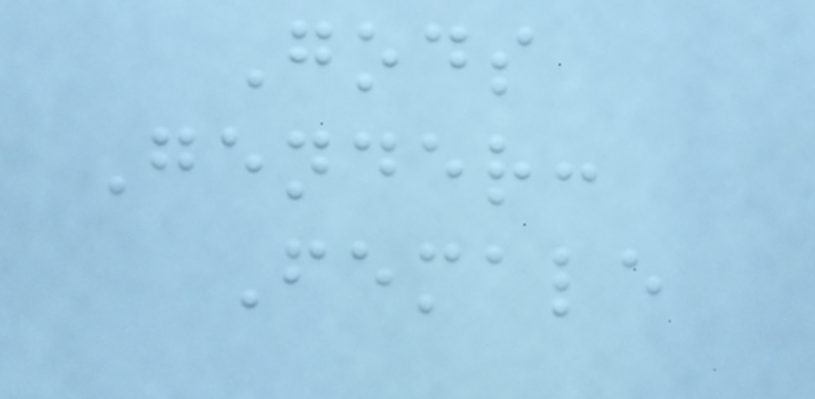Gods
Gender:
Female
